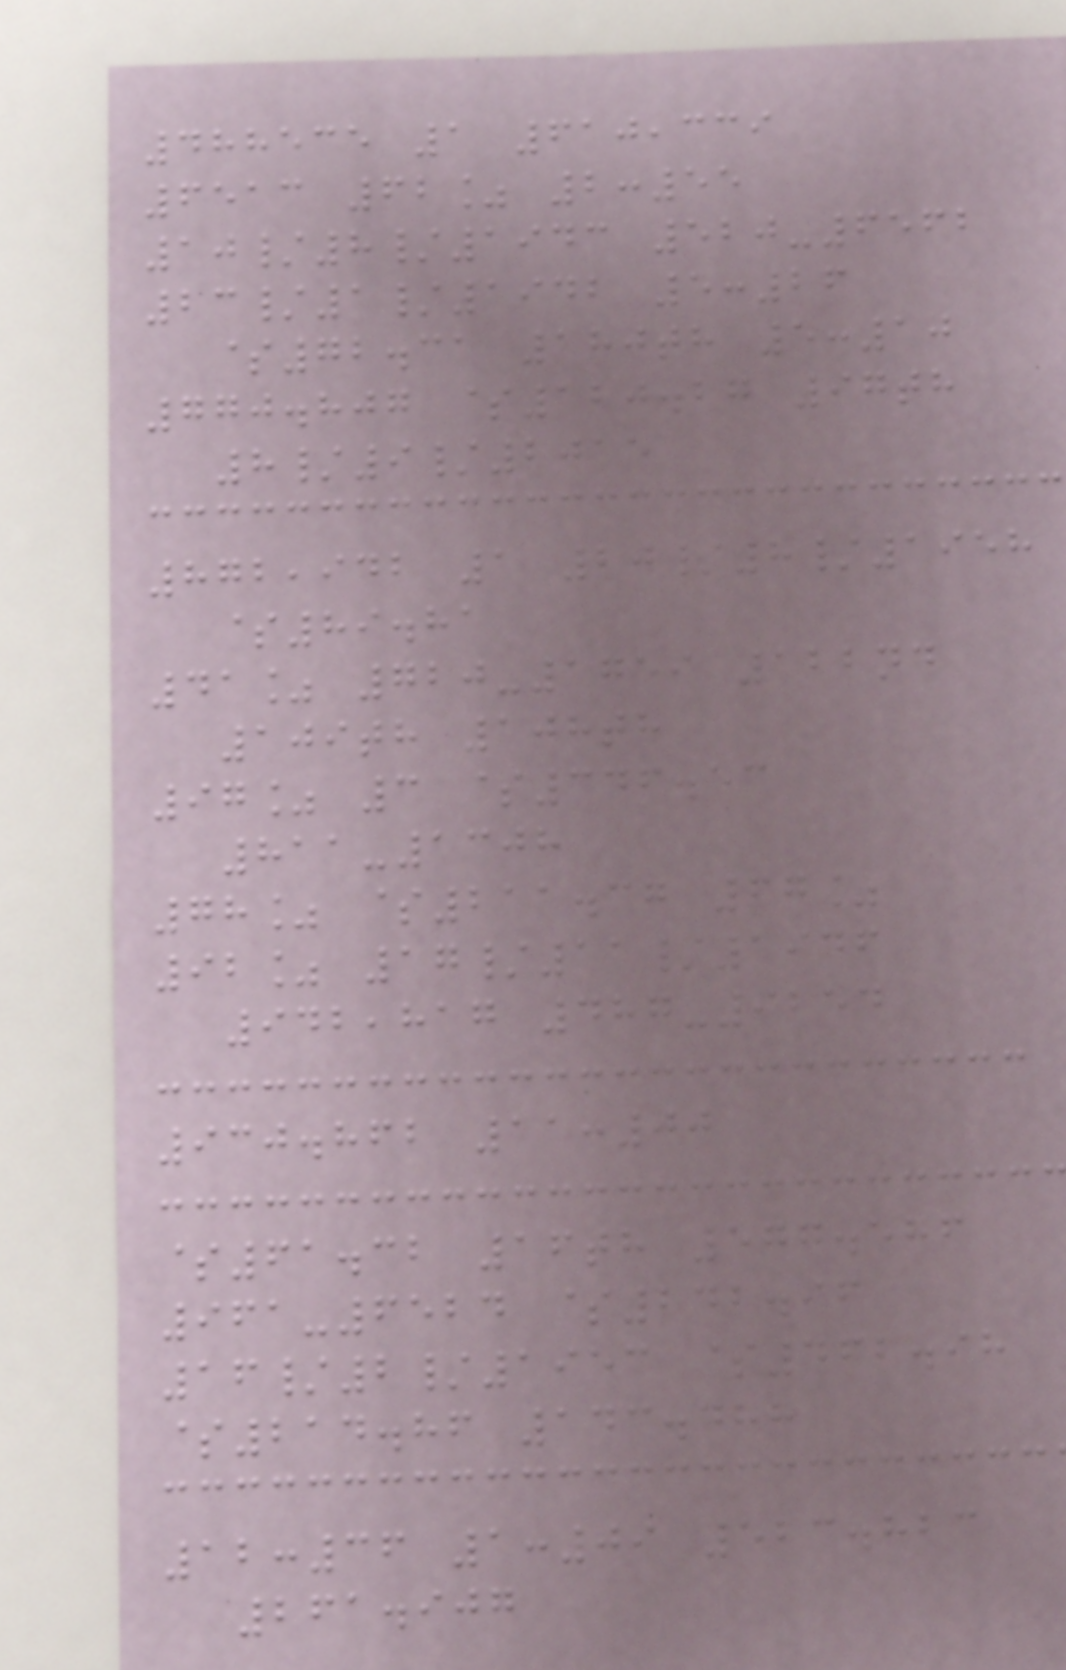488535 1 610,339
6513 62% 2:55
10/8/1943 520-6562
23/1/1942 5:26
$72.31 180th 5:10
770.807 $120.27 97th
8/9/2015
872,942 1 20/8/1958
$89.81
41% 720-1759 122nd
109th 108th
97% 3 $346.53
811-1308
78% $211.37 67%
92% 17/11/1946
942,817 487-9254
930.862 11:00
$61.32 16th 577.586
961-6524 $242.96
16/2/1953 $462.98
$214.86 143.488
12:36 1:09 523.823
261.907
